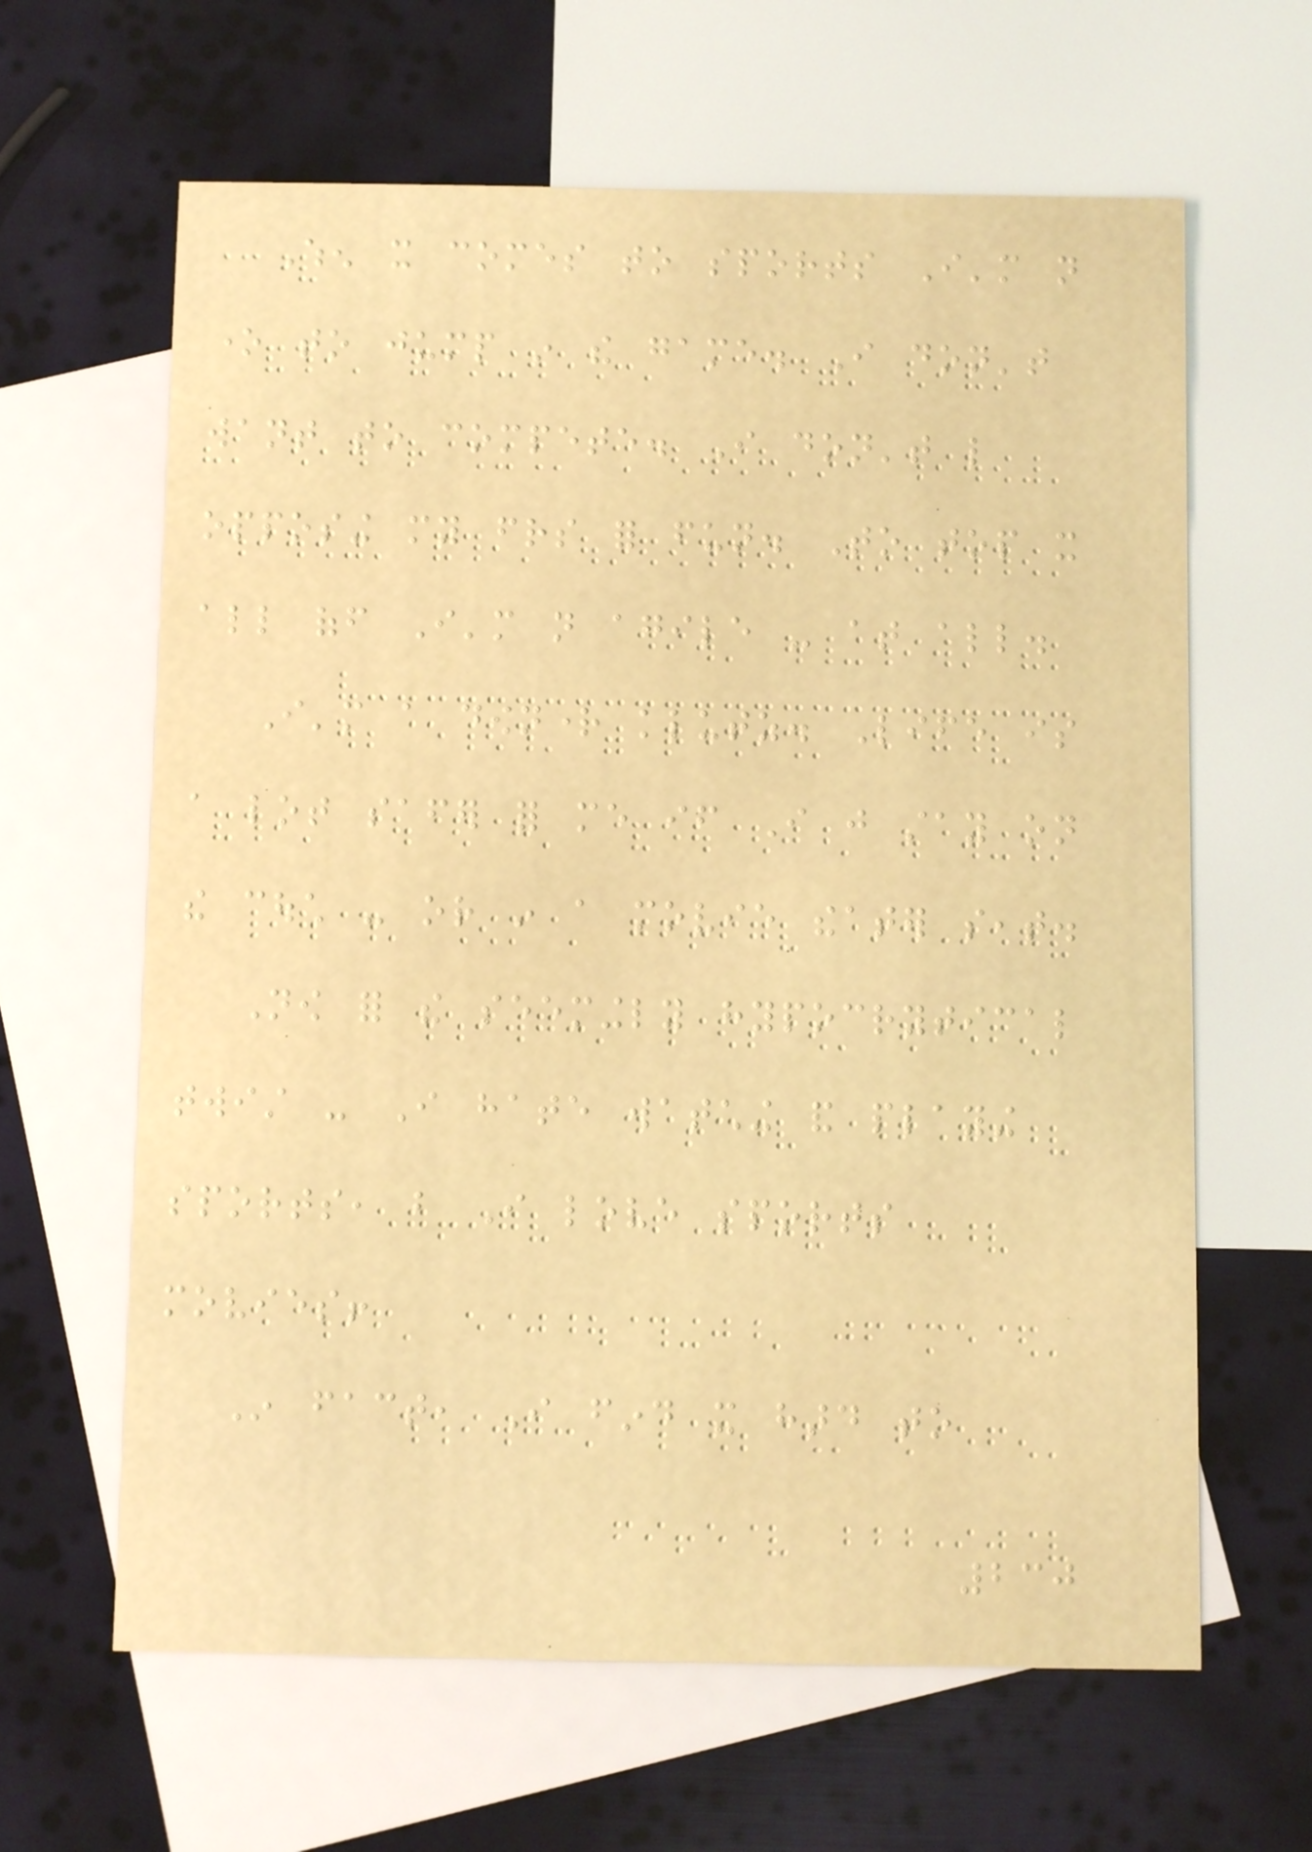When it comes to sports I'm not
one to jump in the game. I don't
want to compete. I don't like
opposing my friends for fun. To top it
all off I'm not agile - at all.
I'm a downright klutz. Life is
a lot safer for me if I just stay on
the couch - or in a movie theater seat.
Now for the seemingly hypocrytical
twist - I hate watching and playing
sports, but I love sports
movies!
In fact, I find it hard to
230
